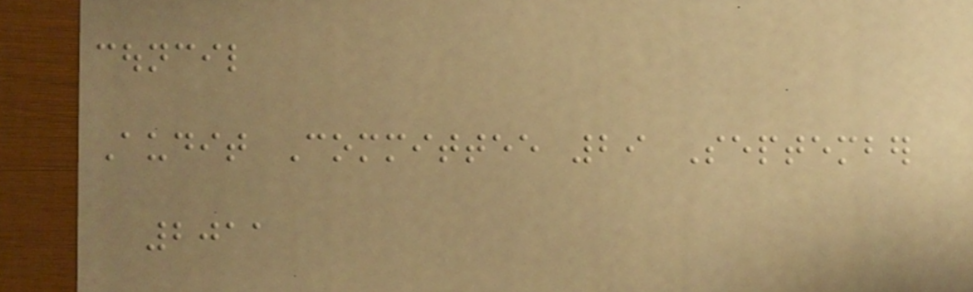council
Audit Committee 29 September
2011
